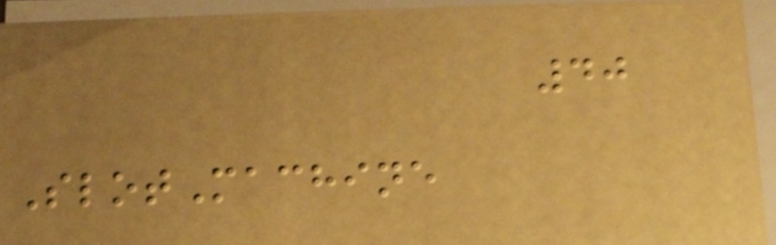40
SlotMachine
